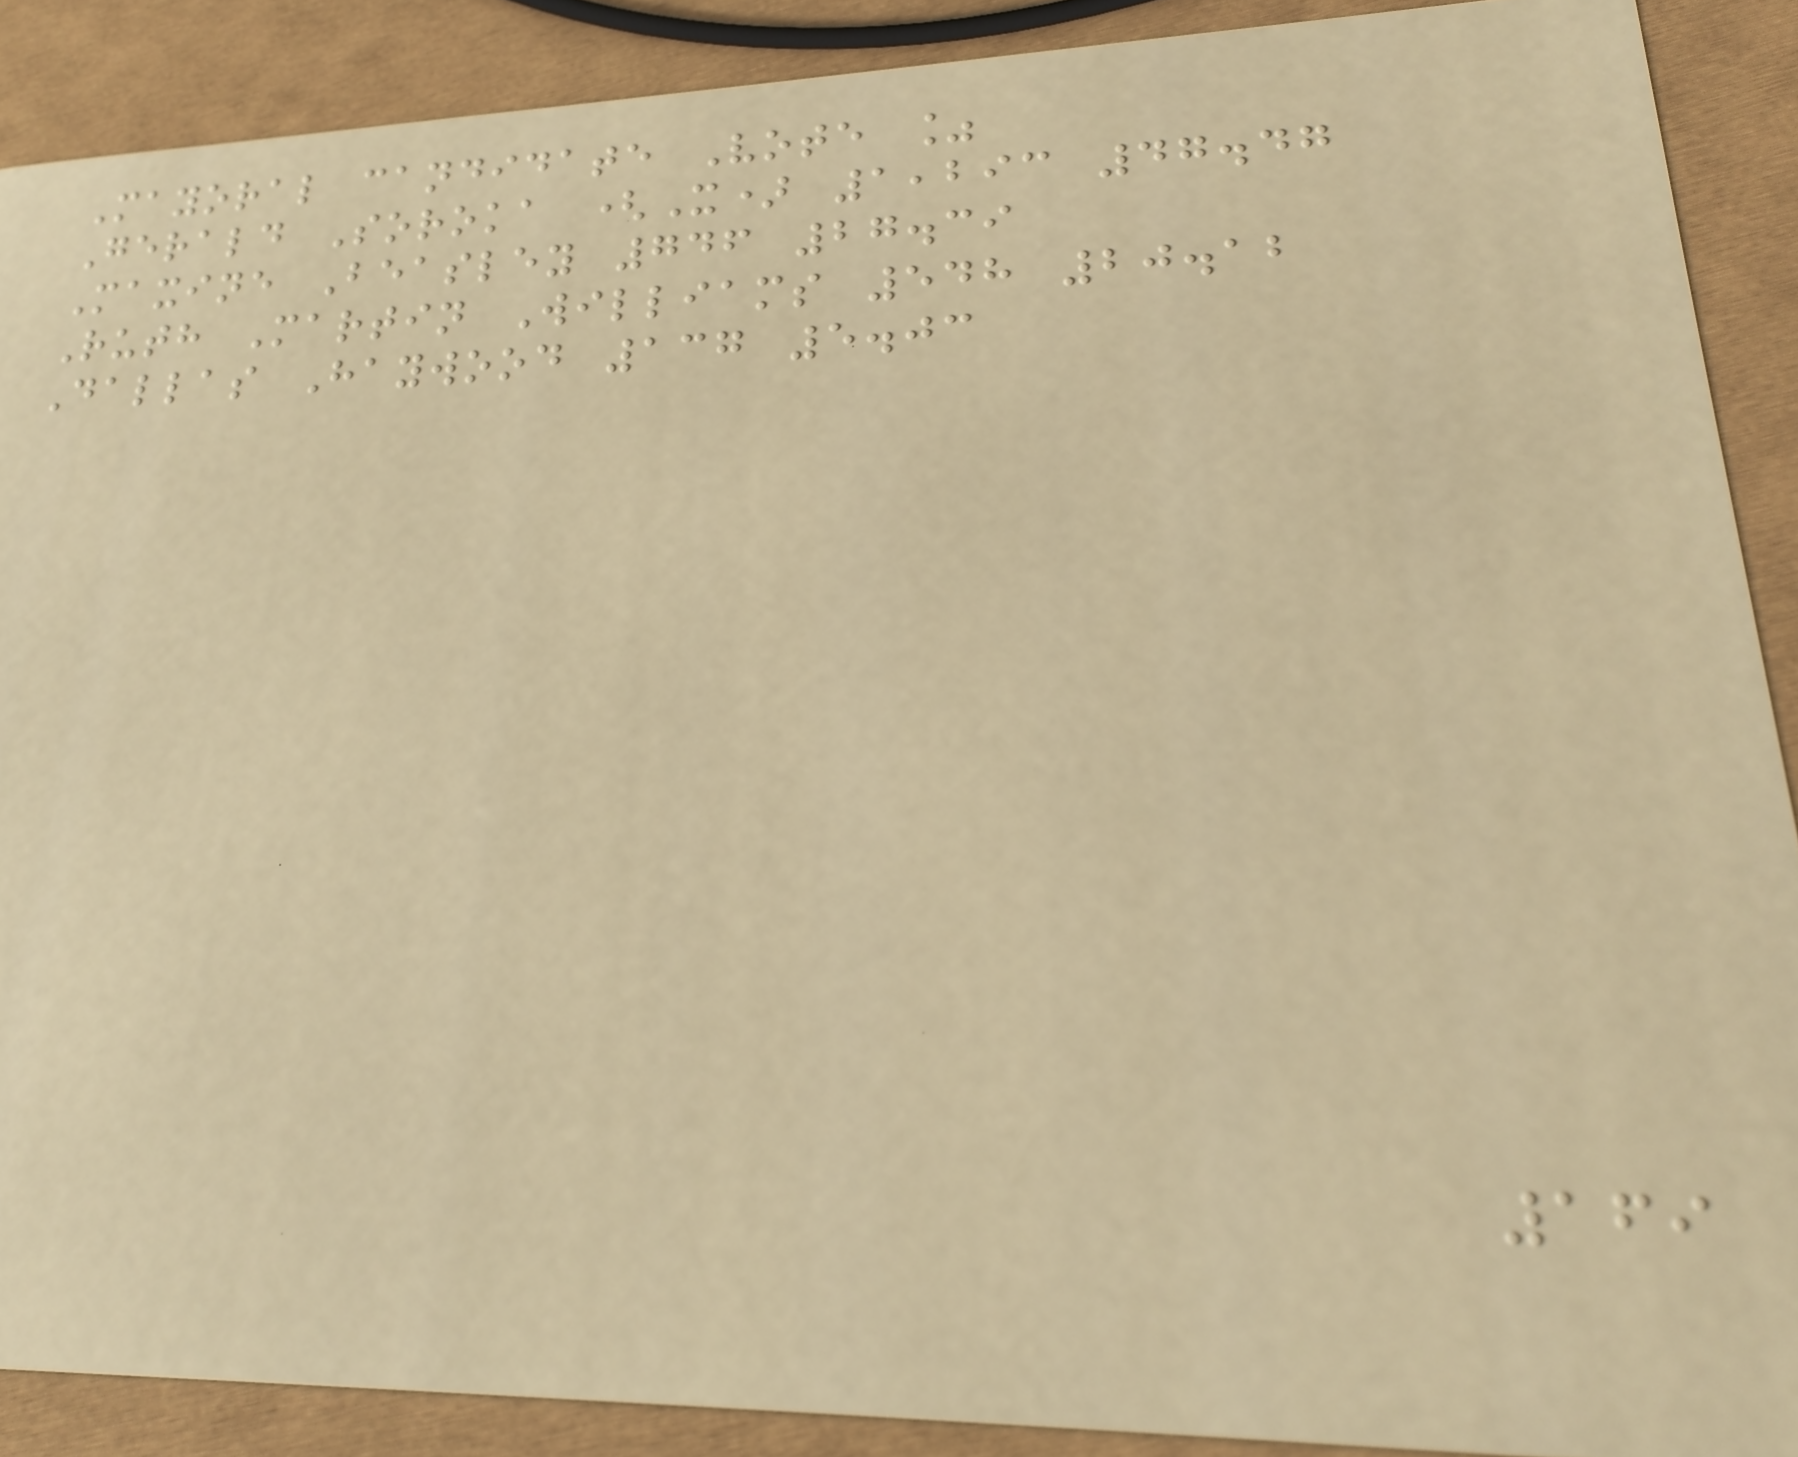Mayoral candidate Vote %
Gerald Soroka (X) 1,293 47.47
Maxine Beasley 746 27.39
Ruth Martin Williams 548 20.12
Dallas Haywood 137 5.03
169
